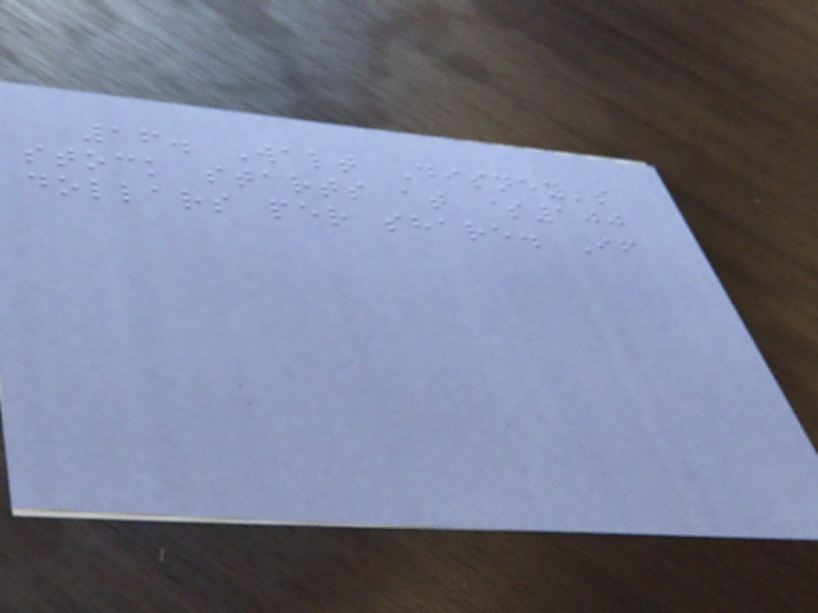16. Walt Disney's
stock starts at $100
dollars per share. If
